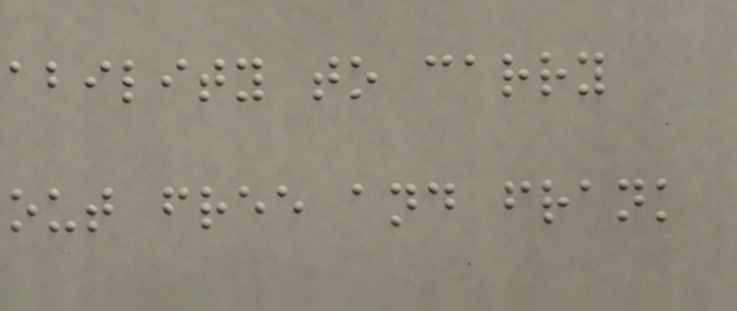ability to carry
out free and frank
